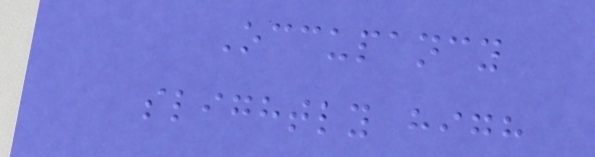Occupancy
slightly high
